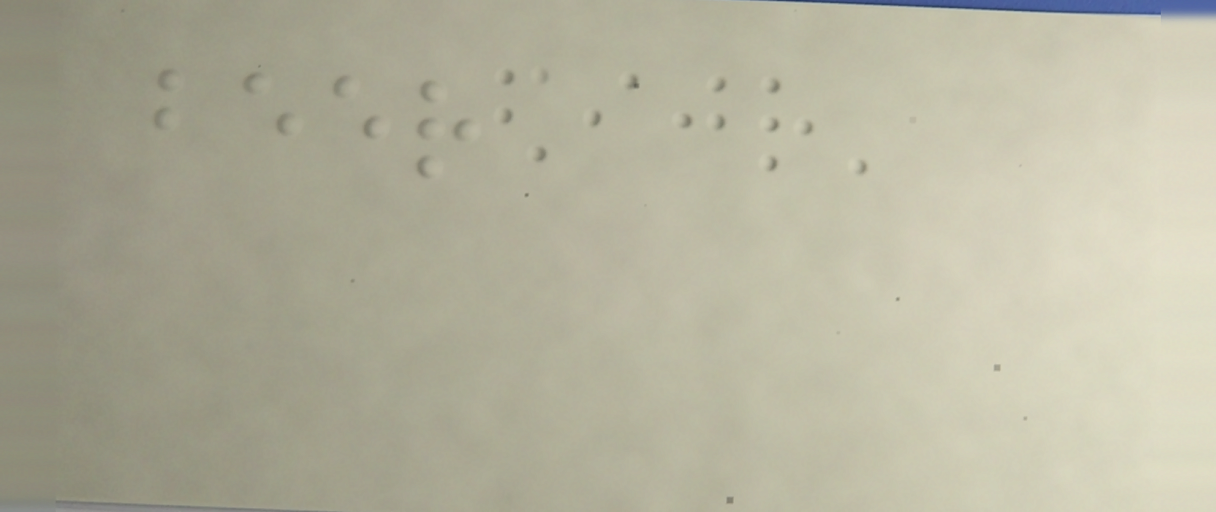beer
